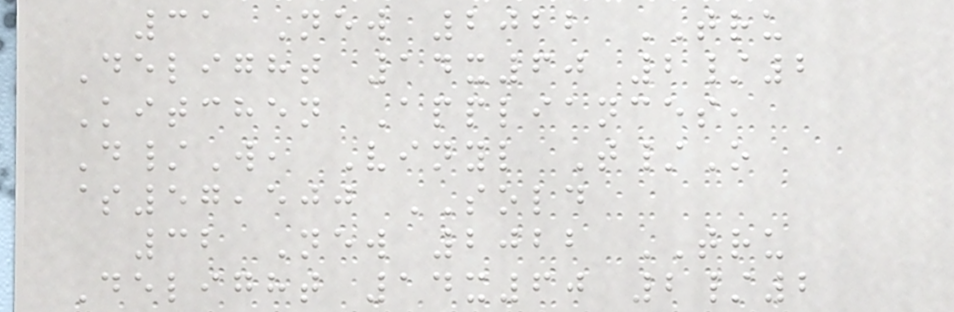31 New 2022 TRU
Delight 14x60 2/2
Kitchen Appliances,
D/W, Vinyl T/O
$57,500 SOLD
32 New 2022 TRU
Delight 14x60 2/2
